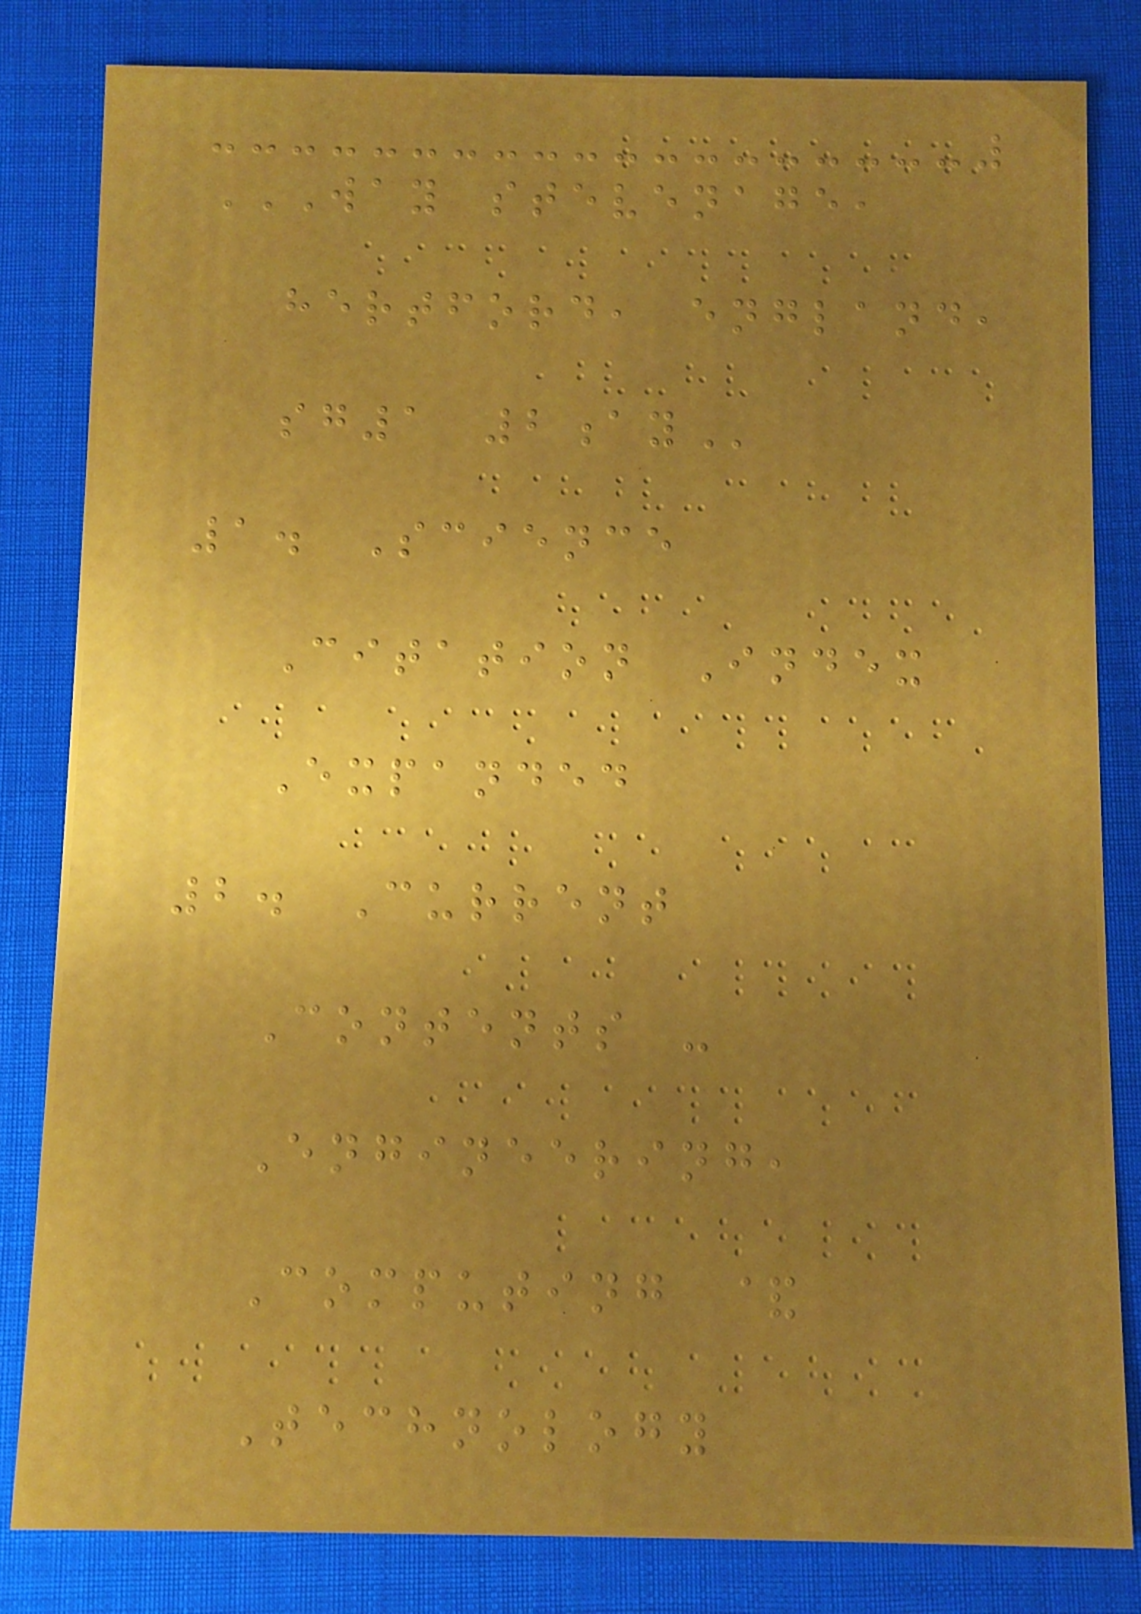WAY STEVENAGE,
HERTFORD, ENGLAND,
SG1 2AY
1. Science
Citation Index
Expanded
2. Current
Contents -
Engineering,
Computing &
Technology
